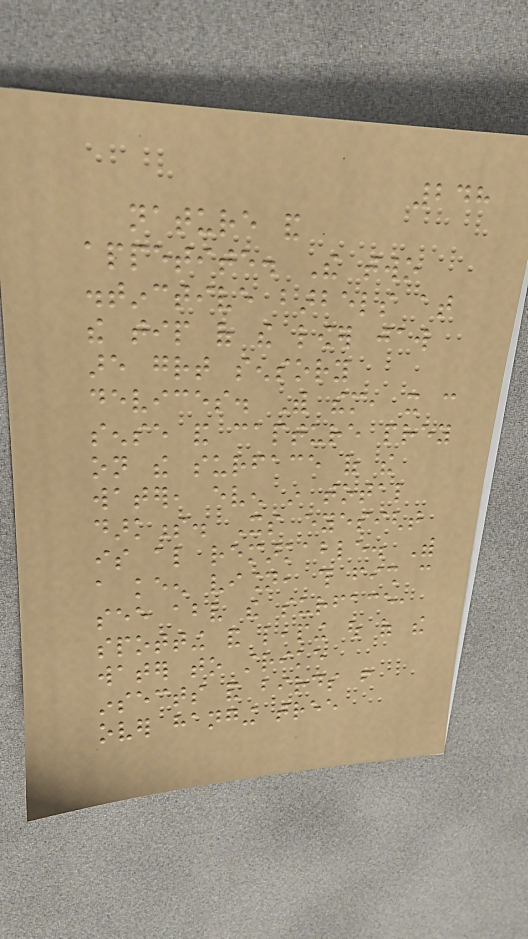248
nature and
appetite. The two
distinctive barbels at
the tip of the lower jaw
are great sensory
devices. With them, it can
sense and capture prey
on the surface of the
water, even in total
darkness. Its eyesight
is also remarkable. With
a keen vision, this fish can
see above the surface,
spotting and leaping out of the
water to strike
insects and birds from
over hanging tree
